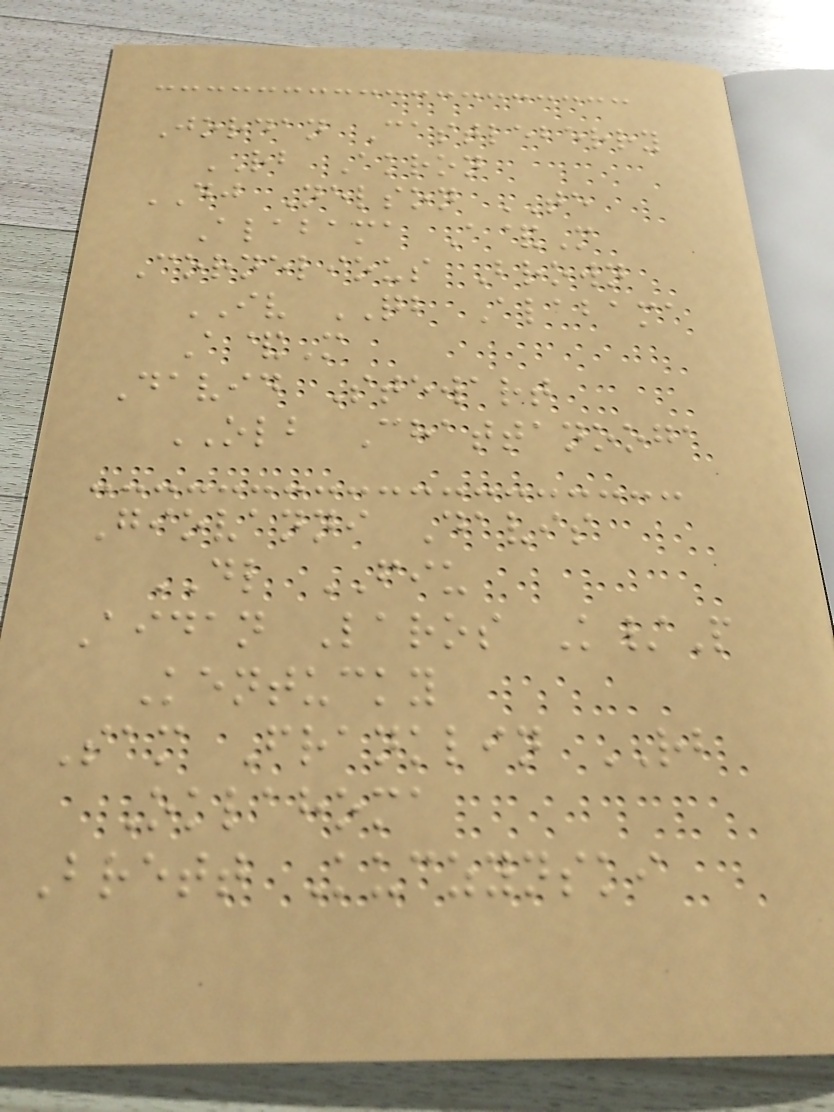Jordan Castleberry
RB Akron
DJ Nelson TE
Alabama A&M
Cornelious Brown
IV QB Alabama
A&M
David Stewart
OLB Chattanooga
Giovanni Davis
DL FIU
Aidan Laros K/P
Kentucky
Sam Franklin RB
Oklahoma
Brett Kuczynski
